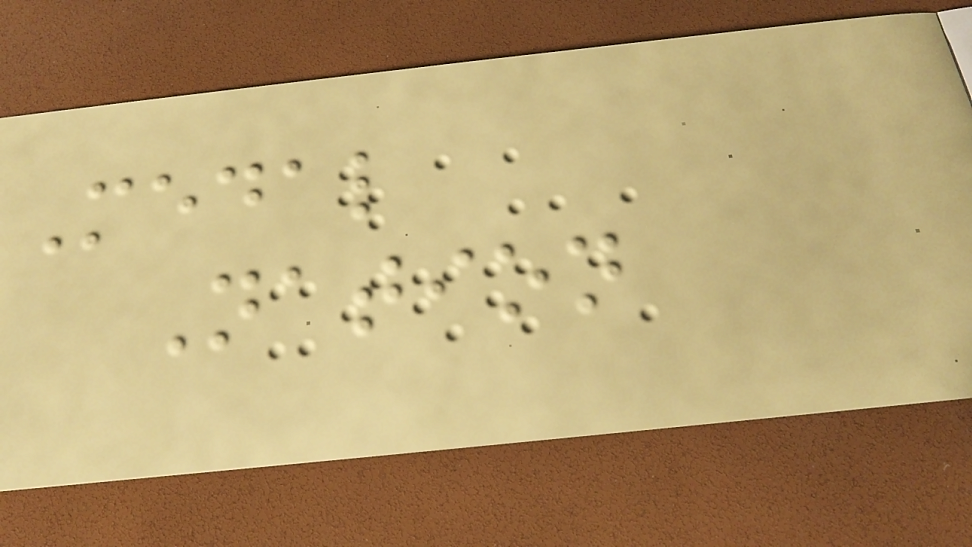Medal
Nation
